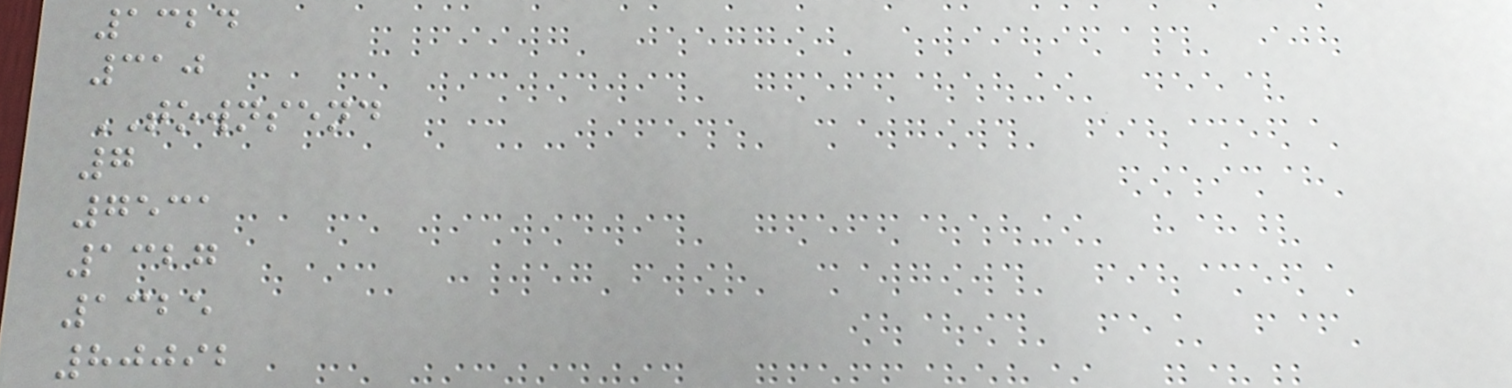1324
310
TOWNSEND
7
7531
1327
1325
80092
